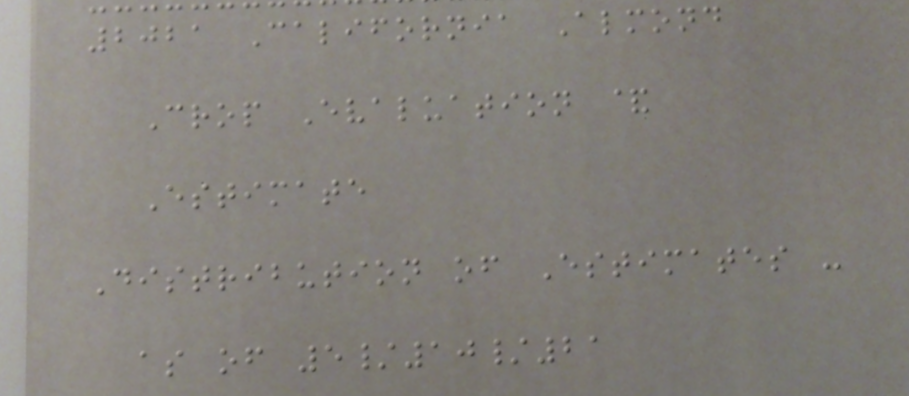2021 California Almond
Crop Evaluation &
Estimate
Distribution of Estimates -
as of 5/10/21
